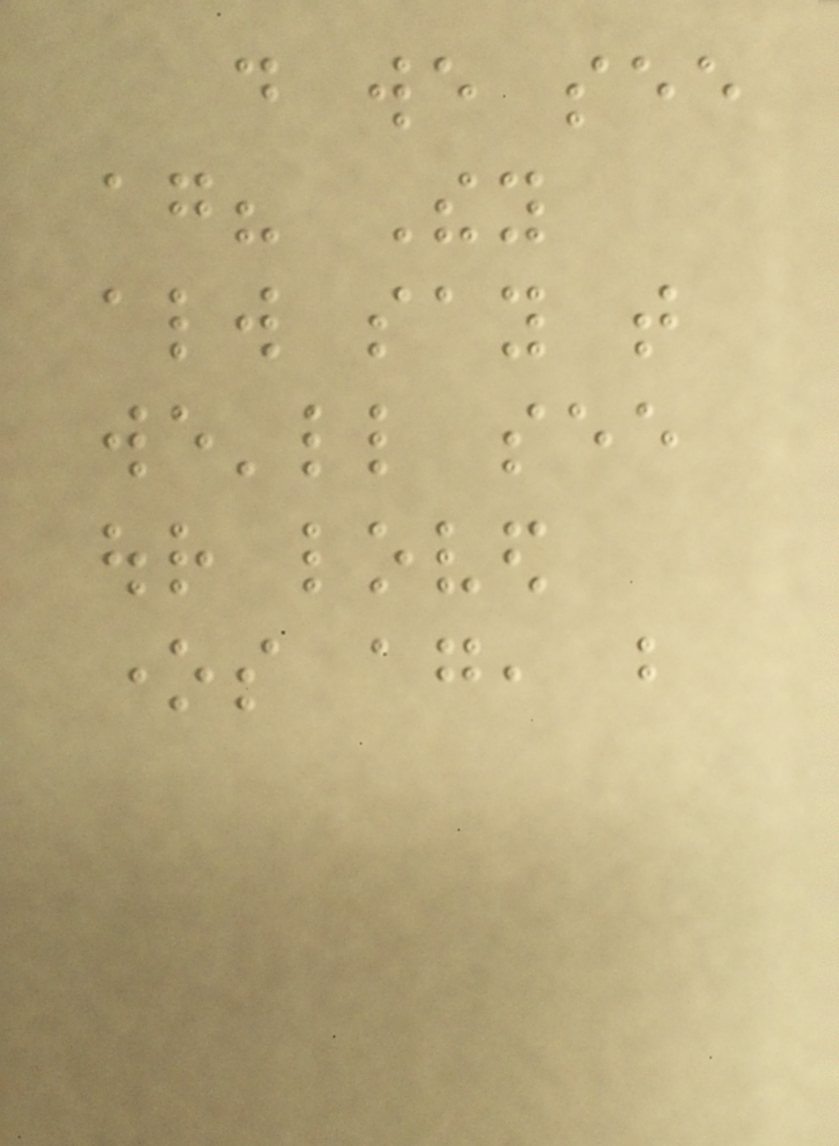do we see
again? They
always say that
we'll see
our loved
ones again, but
